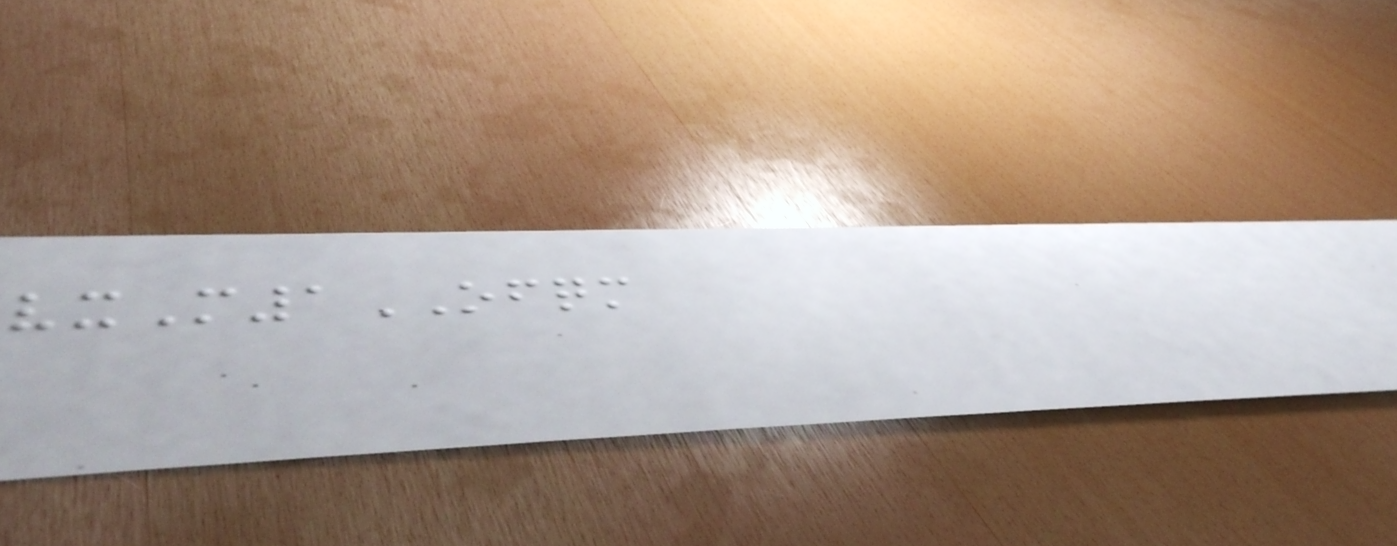vxM1OFQM
